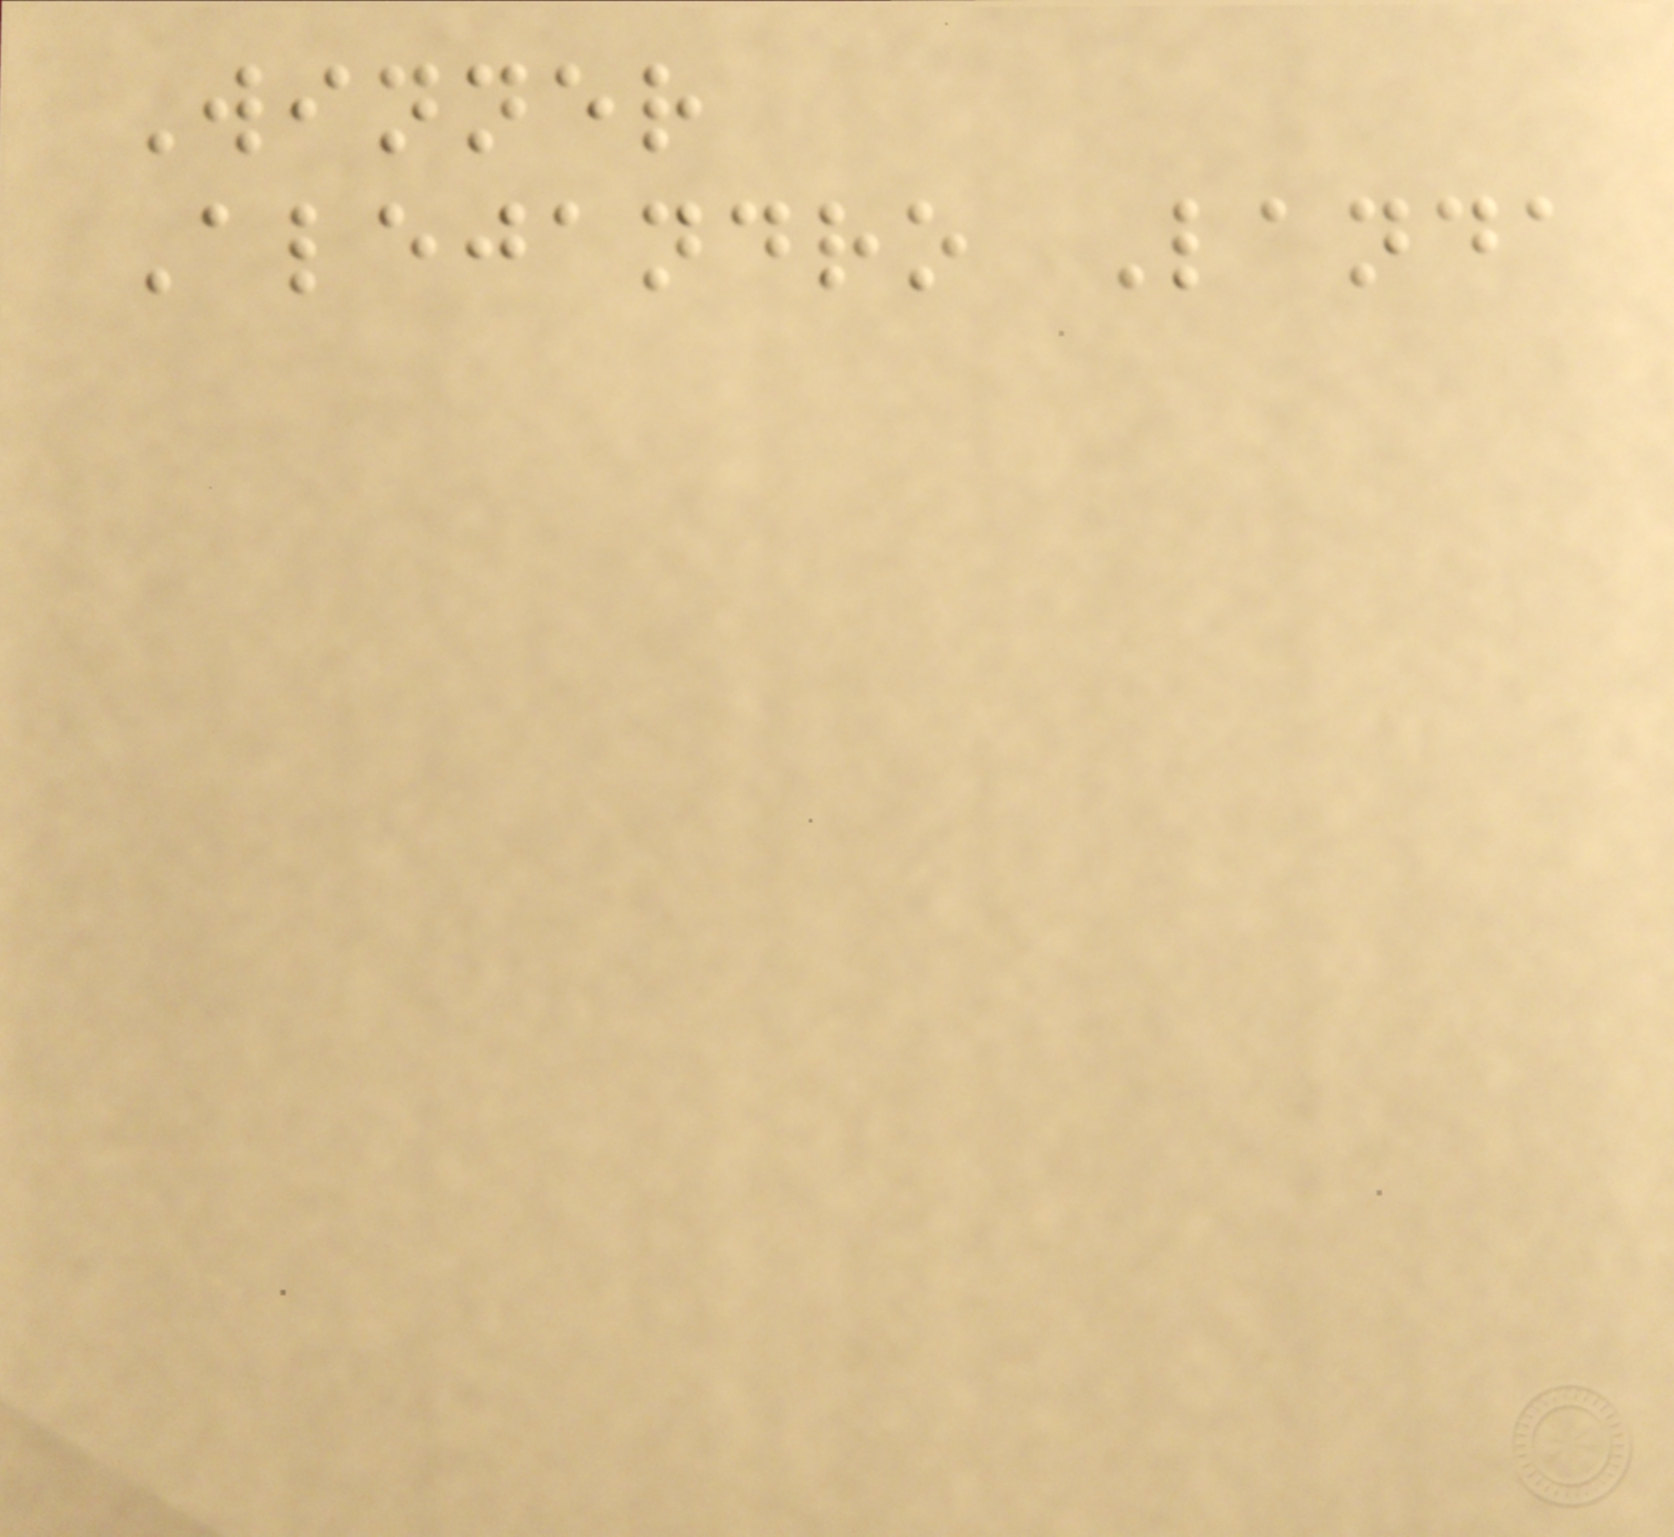Winner
Alejandro Landa
